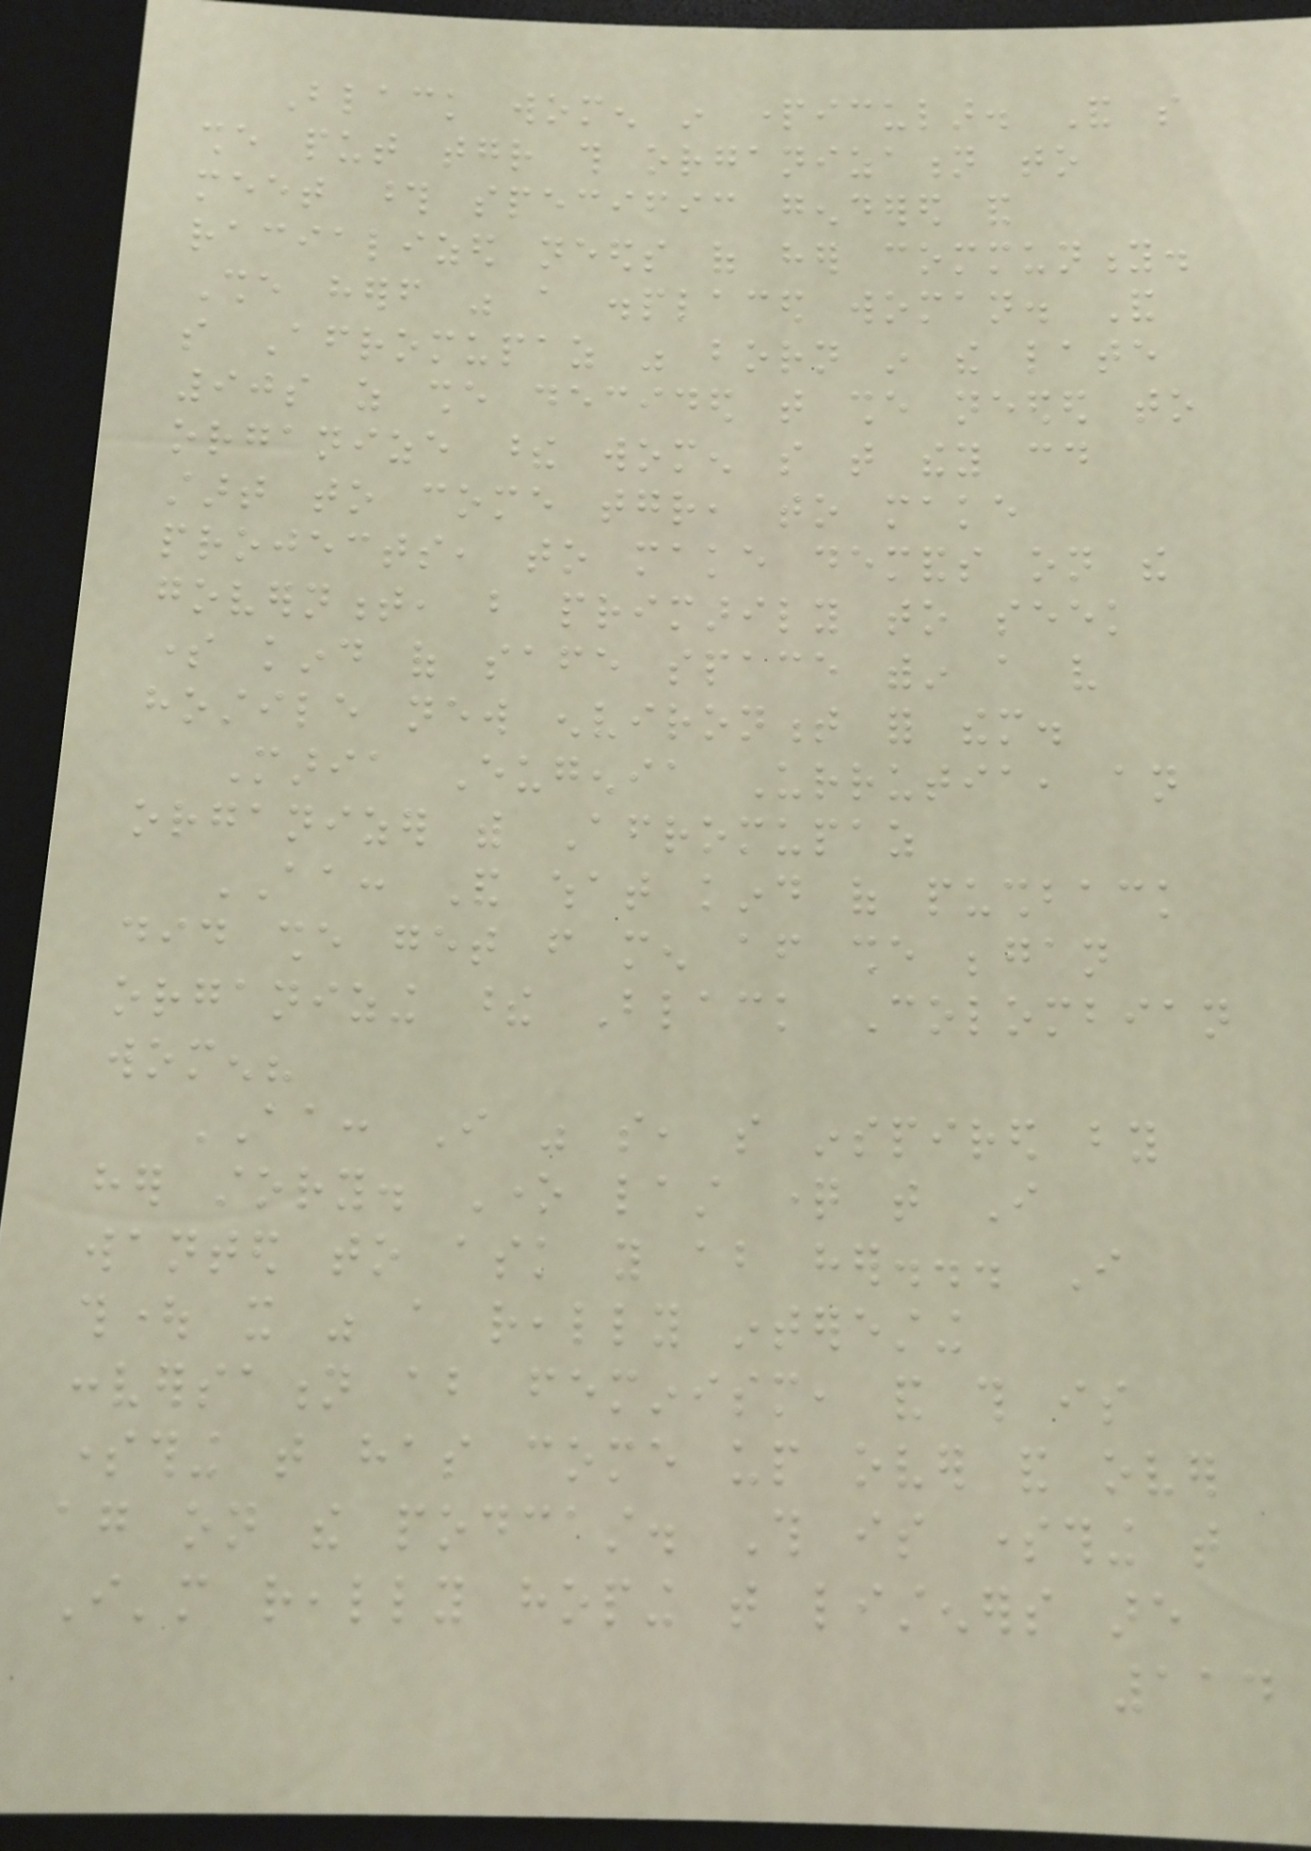Black women in particular. And so
she put together this organization to
meet those specific gendered and
racialized needs of her community.
She herself was a displaced woman. And
so Afromupaz was born in the late
90s as she decided that she needed to
organize these women so that they could
start to come together, to make
projects, to make demands on the
government, but primarily to seek
some kind of safe space within a very
hostile new environment for them.
Maria Eugenia Urrutia, an
organizer with Afromupaz
AA: And what kind of pushback
did she get from men after she began
organizing these Black Colombian
women?
AA: I was so, so inspired by
her story. One last question that I
wanted to ask you about her... I
thought it was a really interesting
conversation about feminism, and this is
something that has come up over and over
again on the podcast. This is something that
I'm really hoping that listeners are
114
